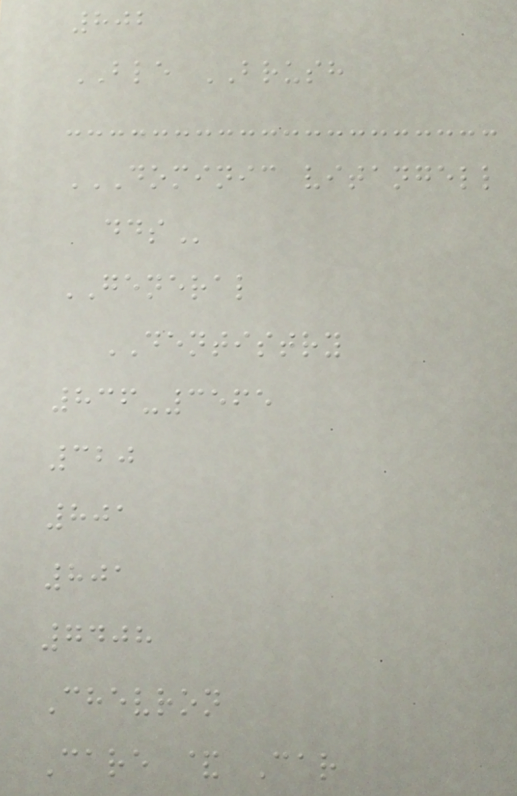802
BLE BRUSH
DOMINIC VITANGELL
DDS
GENERAL
DENTISTRY
836-3565
320
801
801
7408
Chevron
Care & Car
